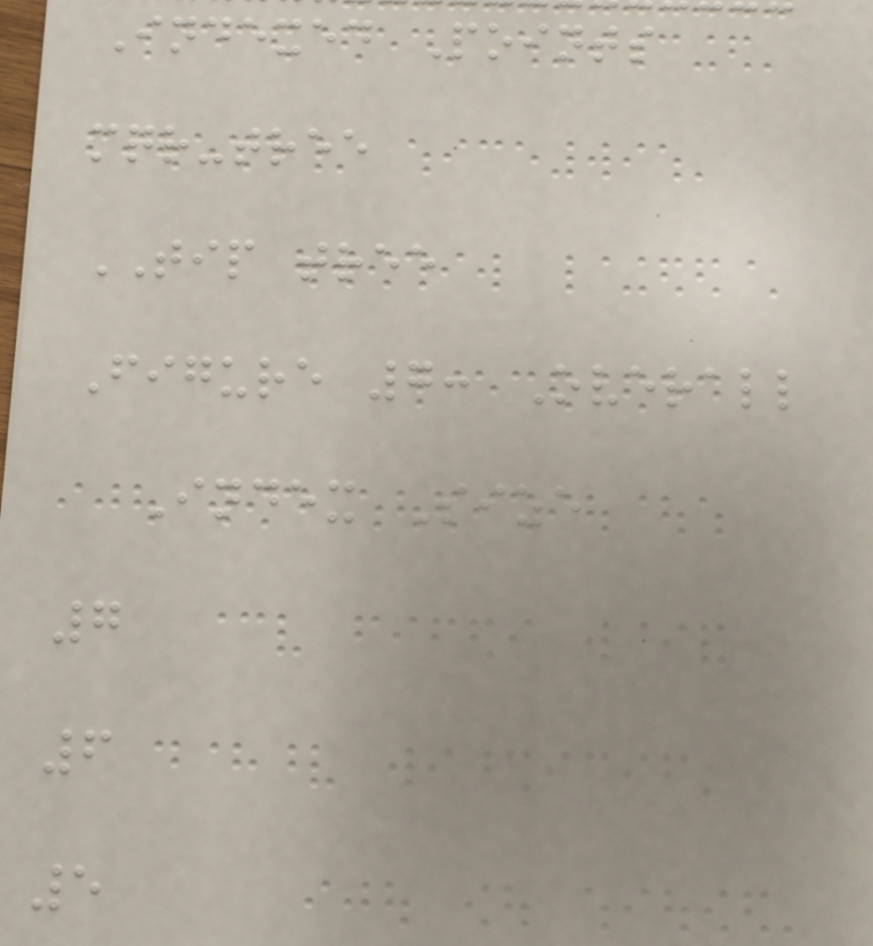Indexed Points
mqr-tree
TIP tree
Figure 7: Overall
Index Size
7
6
5
